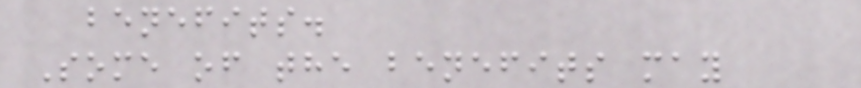benefits.
Some of the benefits may
